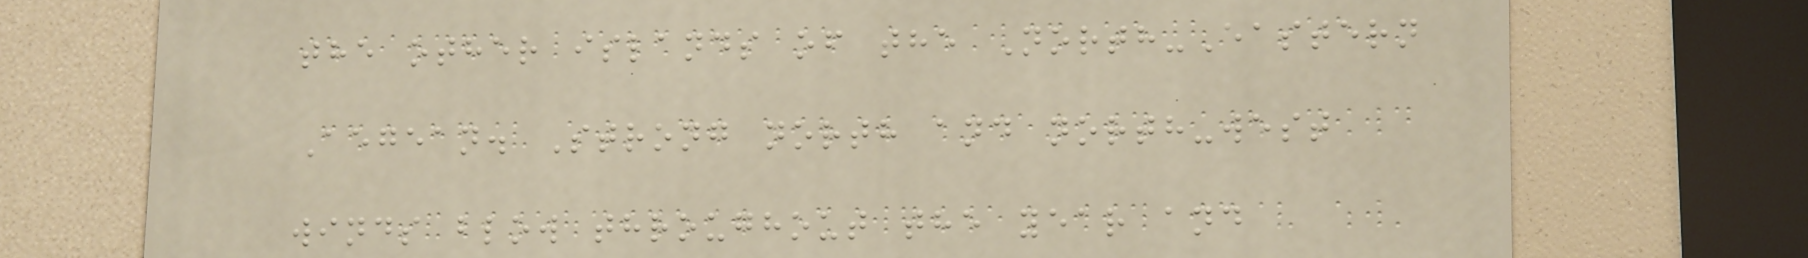the other islands of the North-Eastern
Aegean. Strong north and north-west
winds blow throughout the year and
